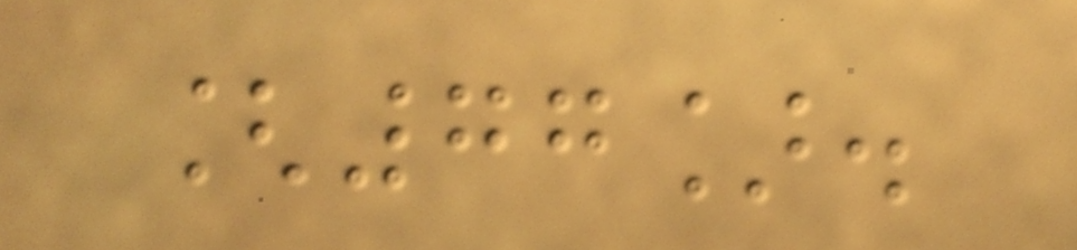[77].
